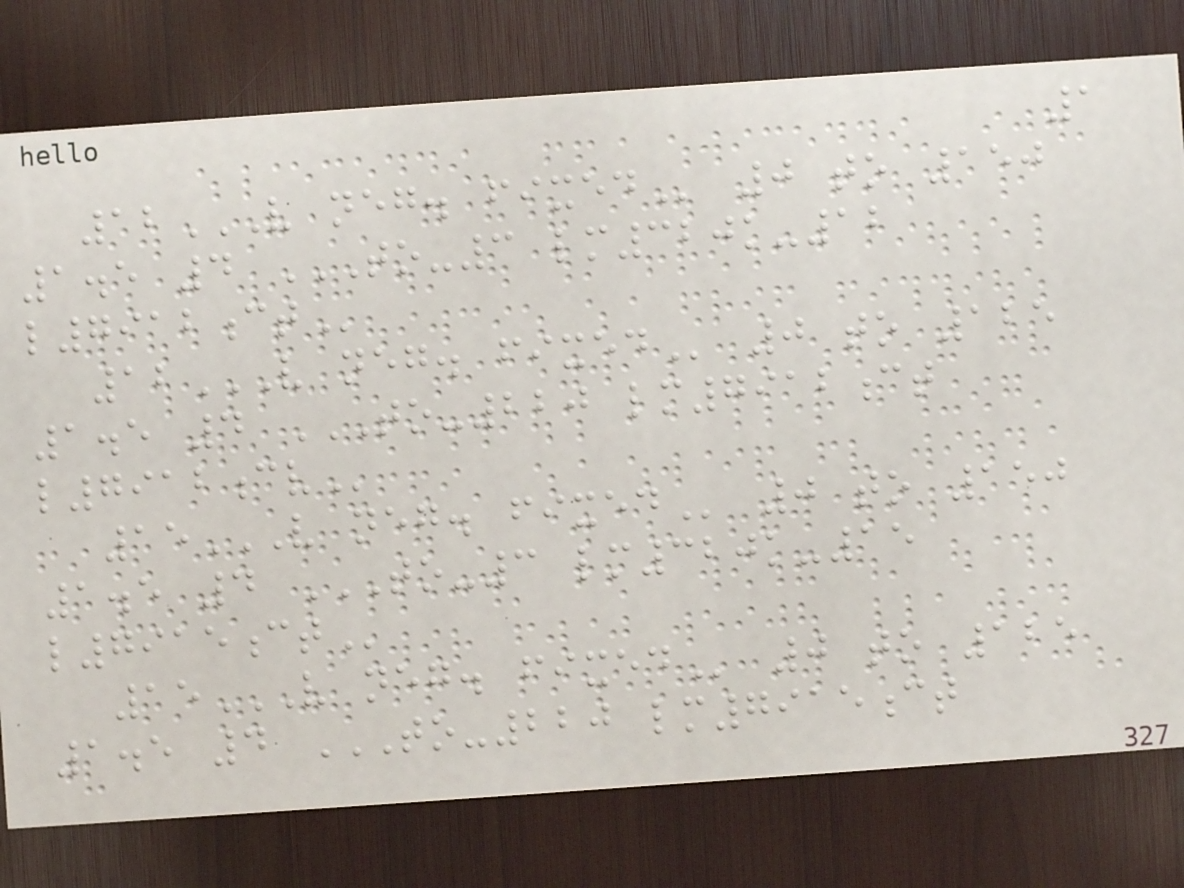1
12V NEG. FIXED 0 to 150
1.5 4 TO-3 LM320K-12
L7912CT
12V NEG. FIXED 0 to 125
1.5 4 TO-220 LM7912CT
L7912CV
15V NEG. FIXED 0 to 150
1.5 4 TO-3 LM320K-15
L7915CT
15V NEG. FIXED 0 to 125
1.5 4 TO-220 LM7915CT
